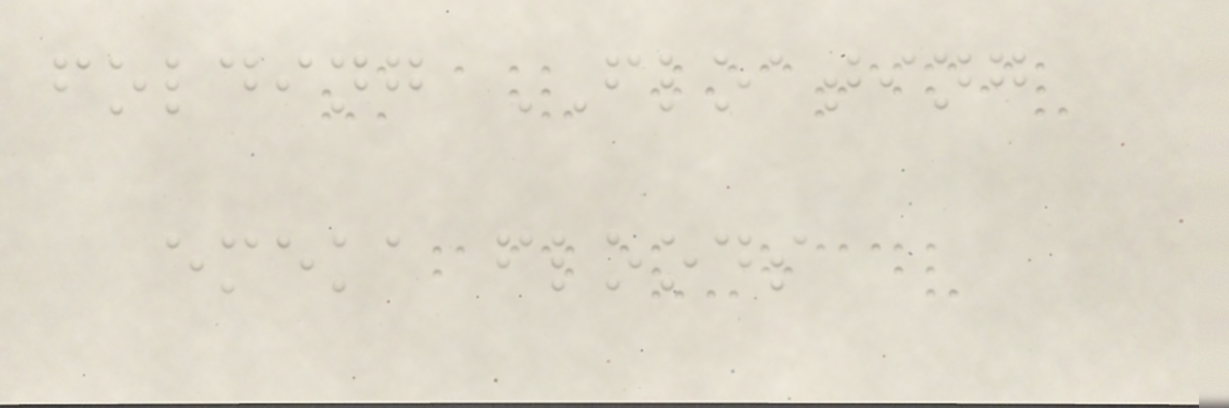folding FLOATING
emeka floods
